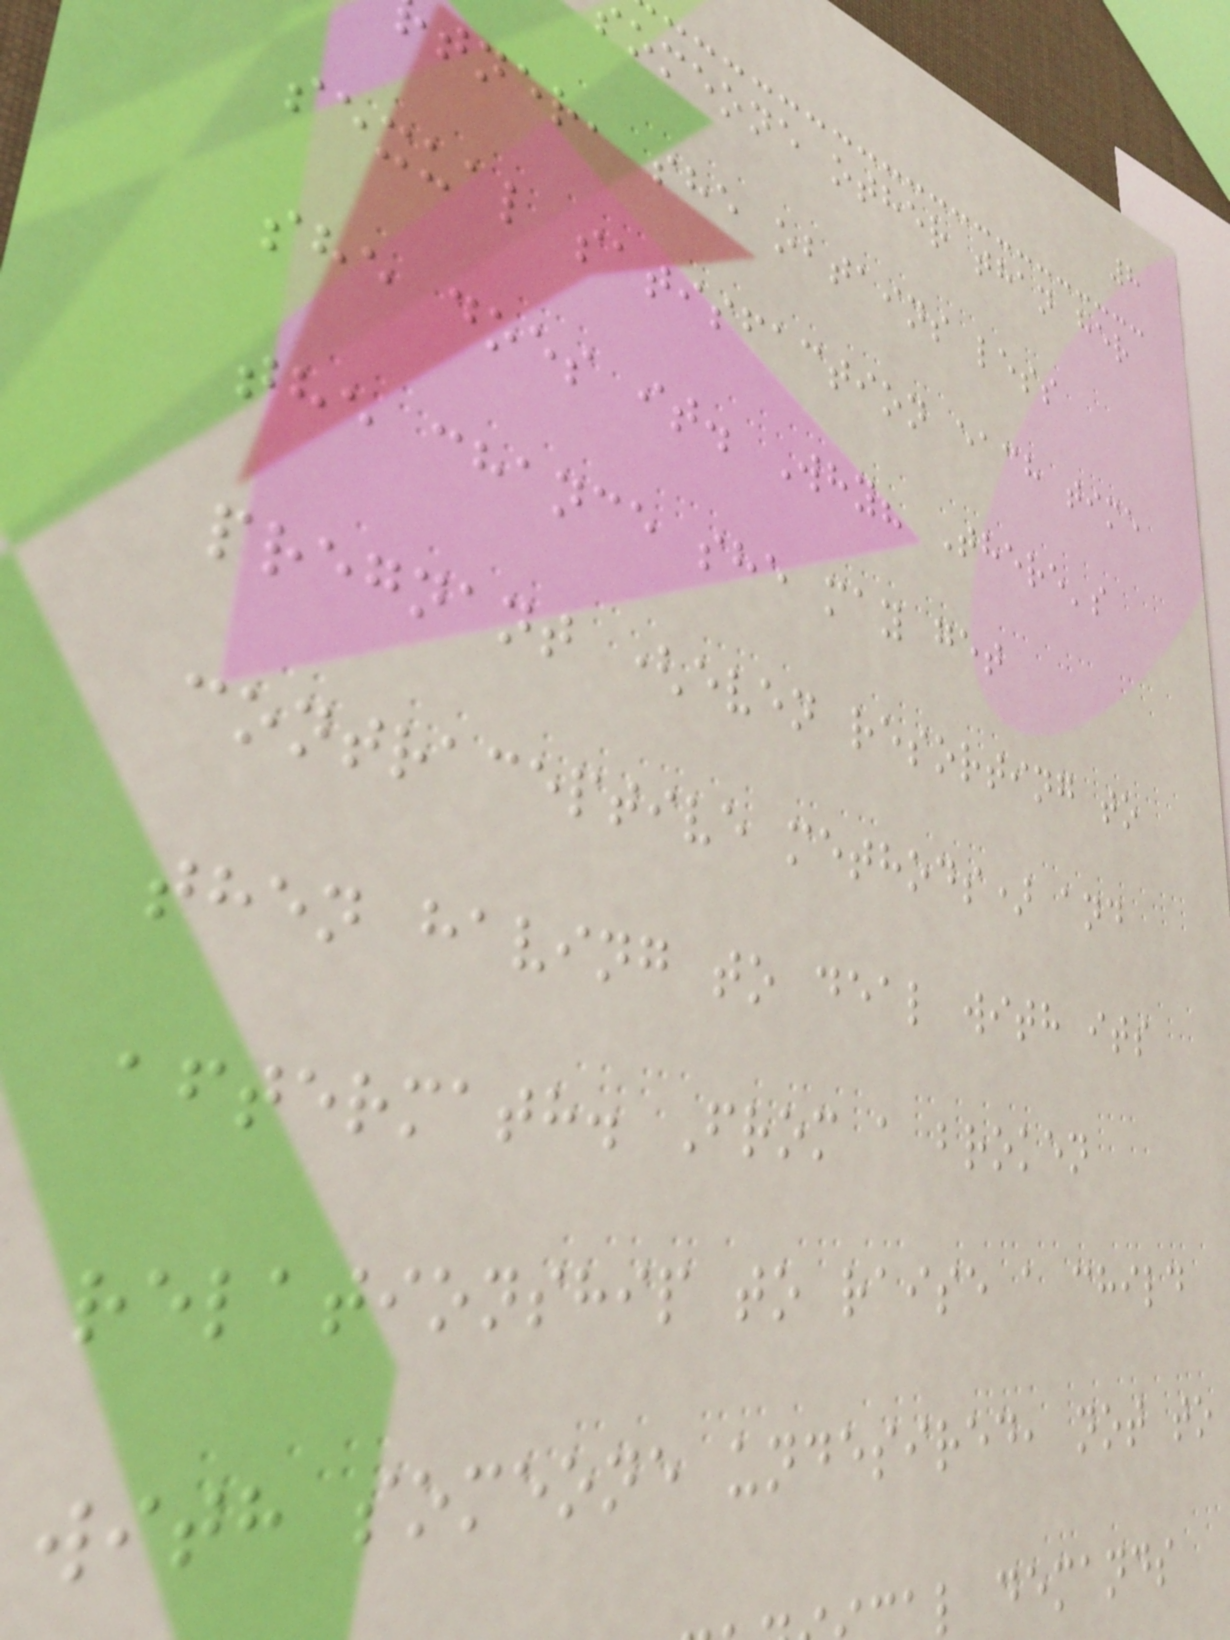8
omeone other than her
tner, she obtains less
sexual satisfaction each time
she does it. Why? There's
the chance she may get
pregnant (even resorting to
contraceptive methods) and
then having to deal with its
aftermath. From a broken
relationship to raise a child
with someone undesired, not to
l demands
